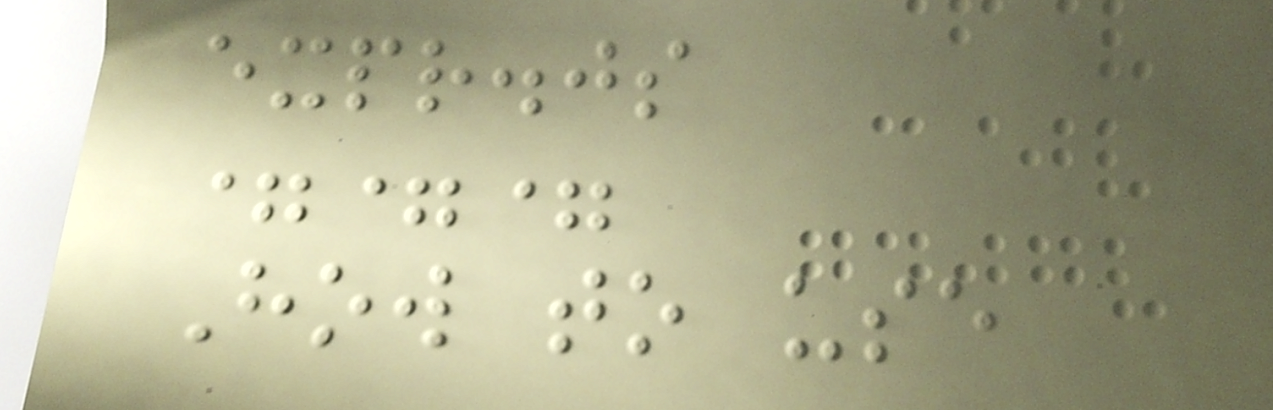expr.js
===
How to use
